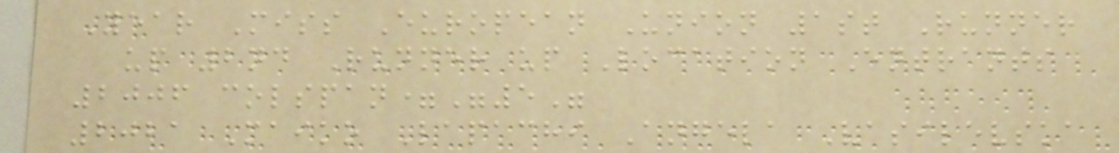Year Miss European Union 1st Runner
up 2nd Runner up Location Entrants
2006 colspan="5"
2021 Maiko Lapachi Angela Vasilevska
